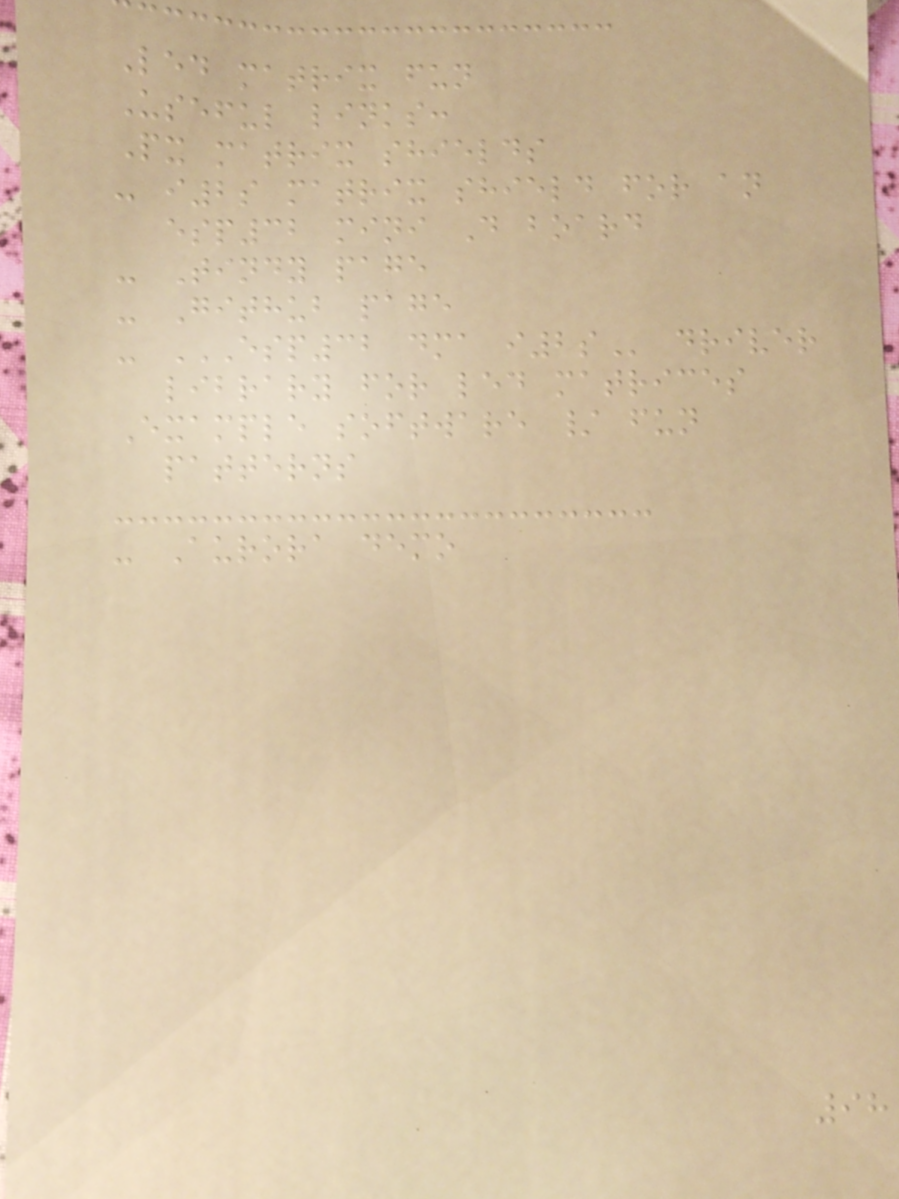Led matrix fun
Useful links:
Px matrix shields
- i2s matrix shield for an
esp32 mini D board
- Tindy page
- Github page
- ESP32 DMA I2S driver
library for led matrices
Example software / fun
patterns
- Aurora demo
98
